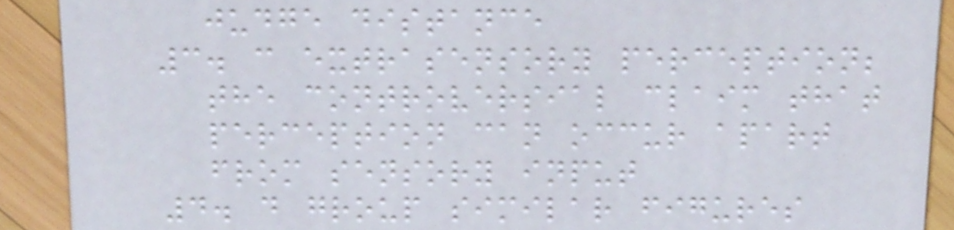judge distance
3. c extrasensory perception;
the controversial claim that
perception can occur apart
from sensory input
4. d group similar figures
